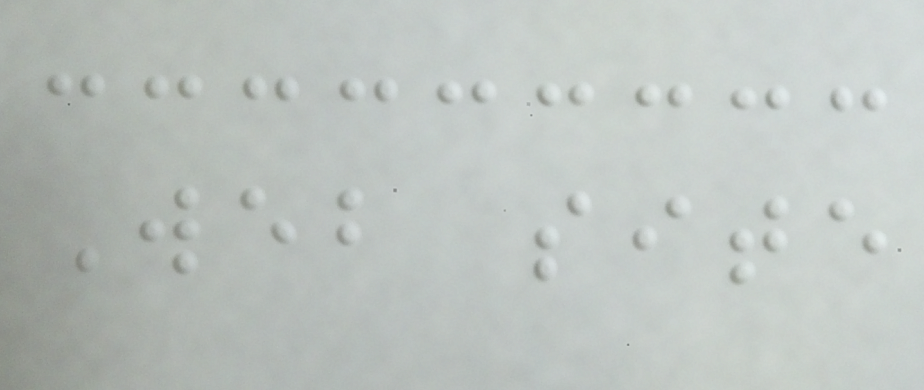Web site
